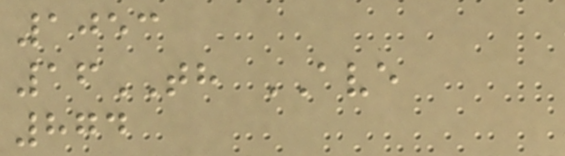1053
16TH AVE
874
